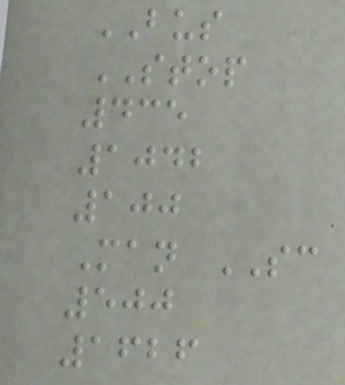BUS
STOP
435
1042
100
Man SC
500
1626
